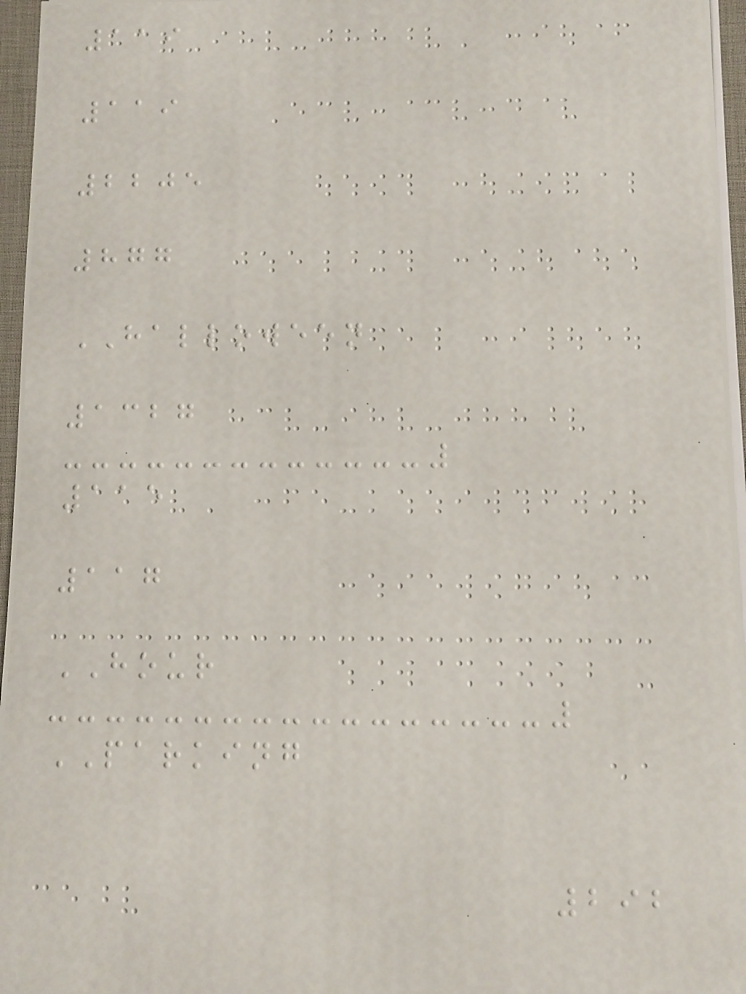119
119
2205
877
HALLOWEEN
1327
115
117
HOUR
PARKING
292
